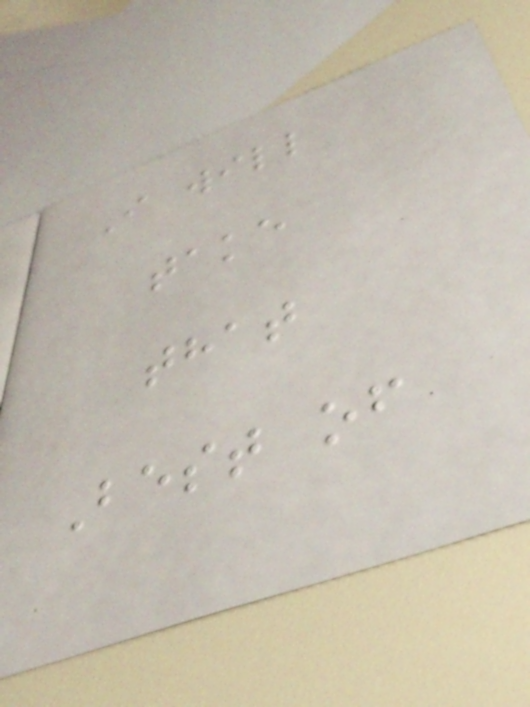I will
take
that
Best of
